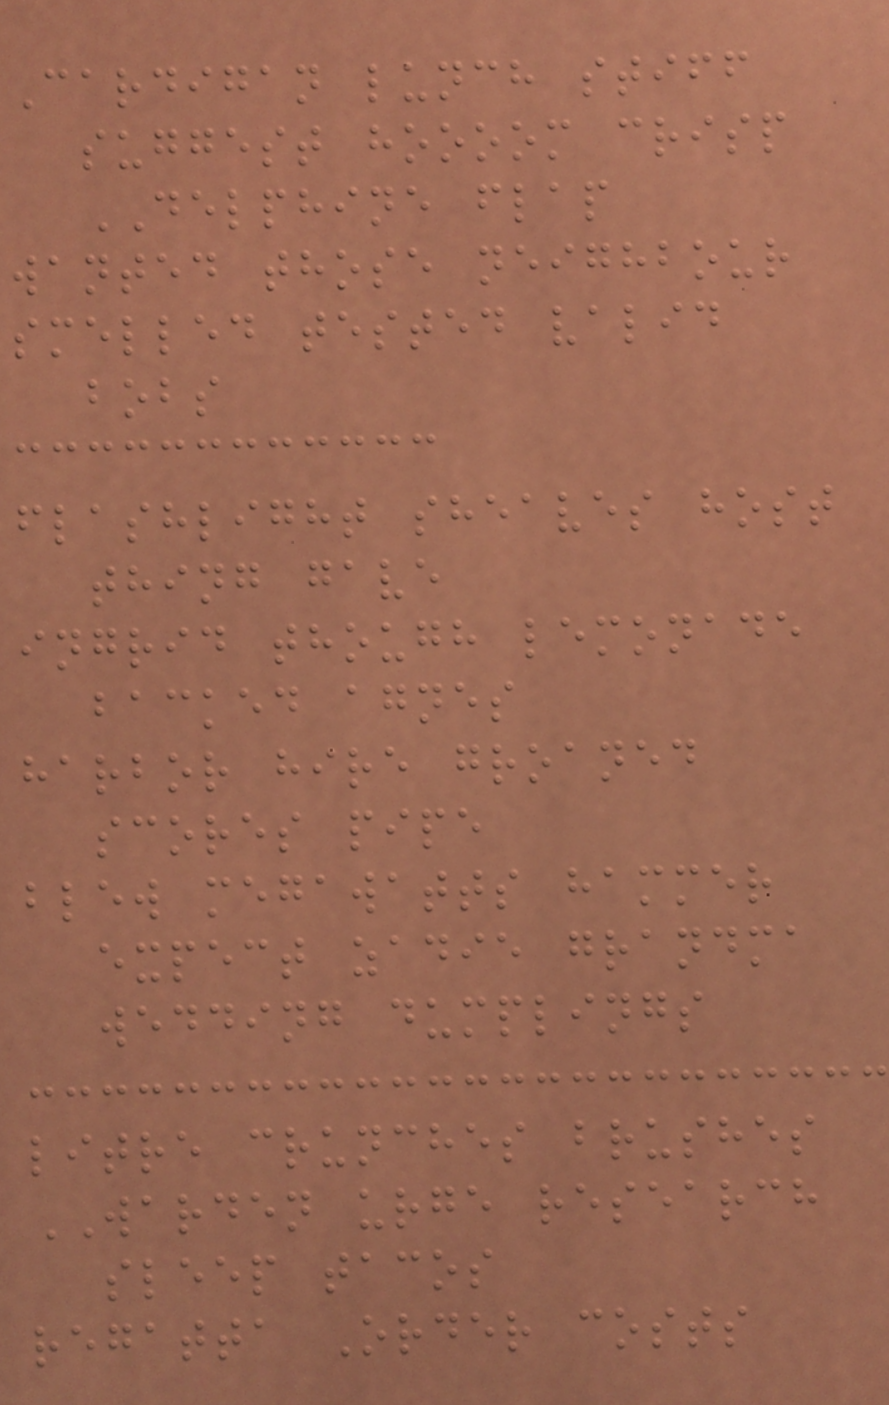Cardigan lunch stiff
suggest hoooom crisp
DELPHINE flap
wanted those neighbour
smelled tested valid
bobs
flashlight sheaves host
thing gave
ingrid though lemonade
backed agnes
harbor hire groaned
scores pipe
blew megawatts hammer
expect zadie grandma
wedding dumplings
litre crunches brushes
WARDEN urge research
sleep tacos
regatta Order costs
